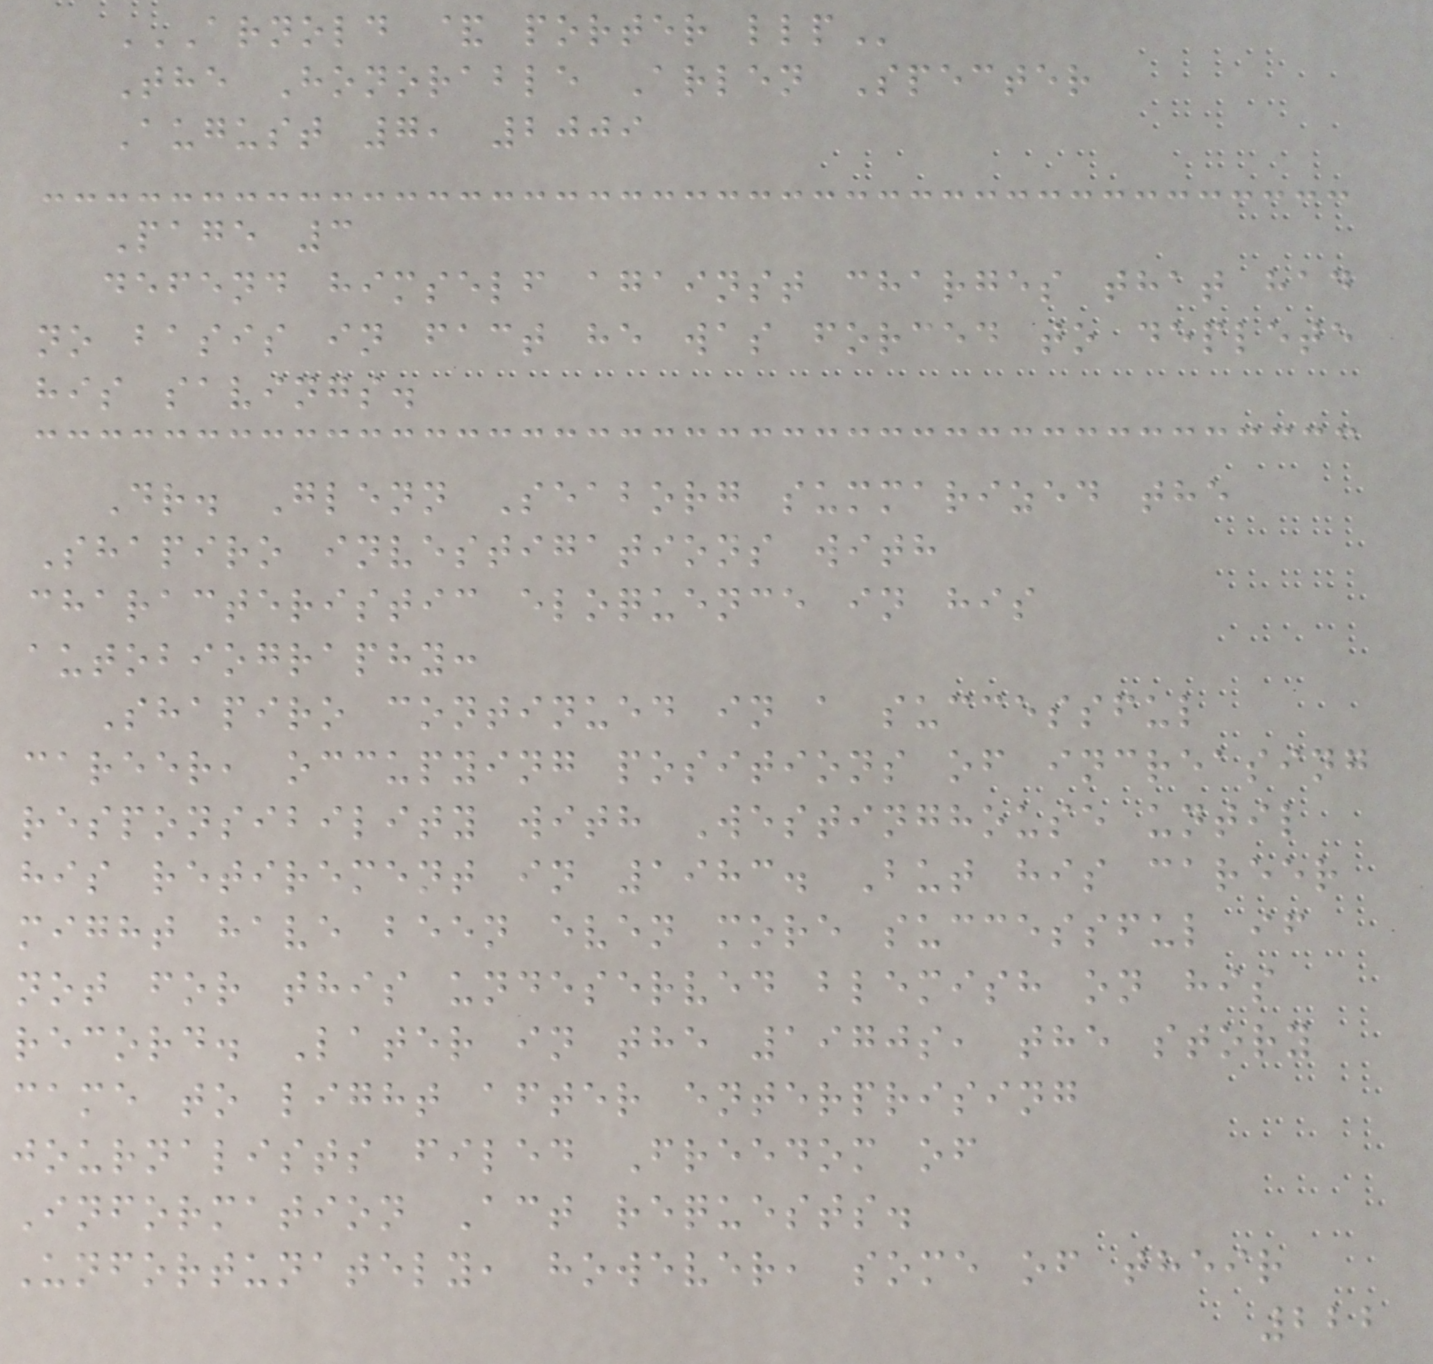ARNOLD & PORTER LLP
The Honorable Arlen Specter
August 7, 2009
Page 3
defend himself against charges that had
no basis in fact he was forced to deplete
his savings.
Dr. Glenn Seaborg summarized the
Shapiro investigations with
characteristic eloquence in his
autobiography:
Shapiro continued in a successful
career, occupying positions of increasing
responsibility with Westinghouse until
his retirement in 1983. But his career
might have been even more successful if
not for this undeserved blemish on his
record. Later in the 1970s, the story
came to light after enterprising
journalists filed Freedom of
Information Act requests.
Unfortunately, however, some of their
222
